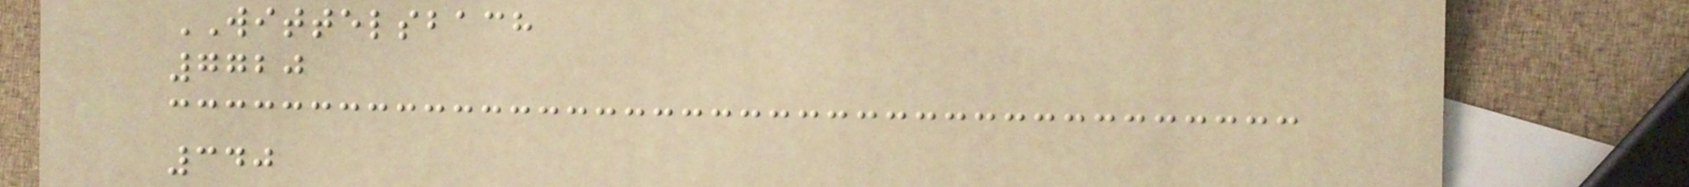WITTELSBACH
7720
340
